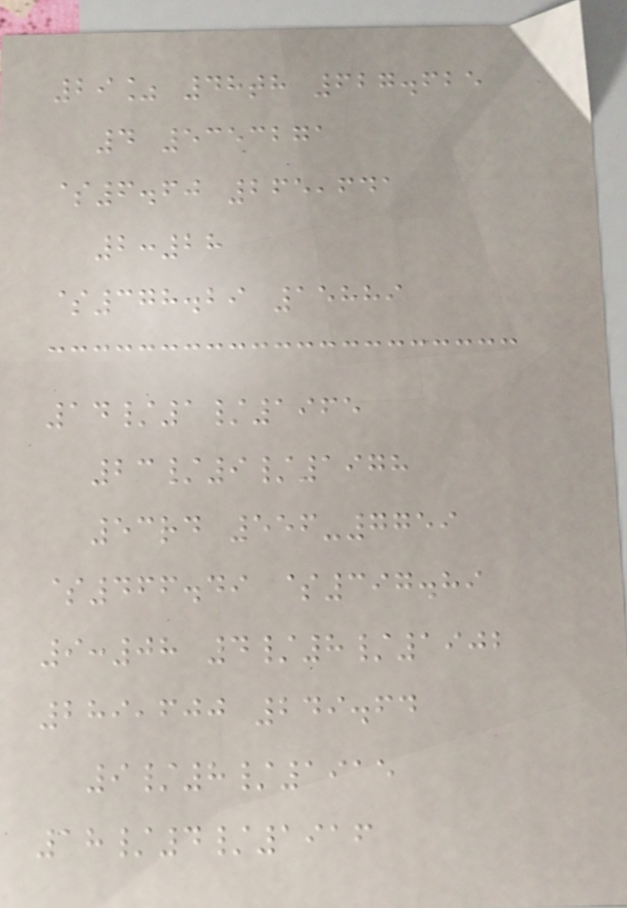29% 48th 627.625
4 5353271
$6.60 265,641
2:28
$378.29 15889
14/1/1965
23/9/1978
53rd 556-7759
$466.49 $397.89
9:08 4/8/1902
289,600 249.64
9/8/1915
18/4/1916
